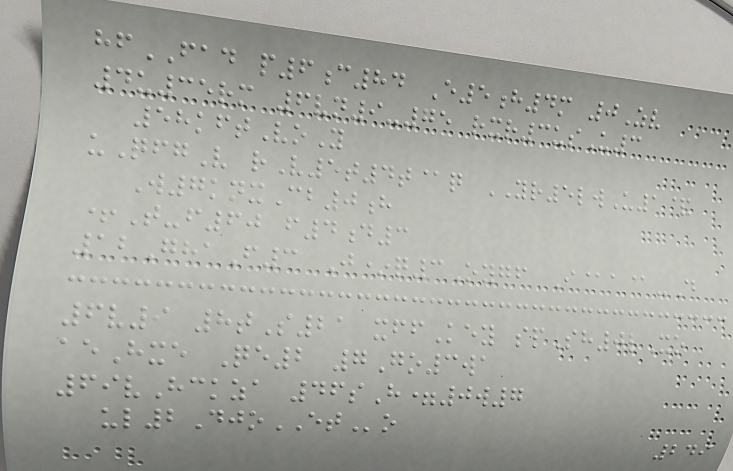hfFAD p6c84 E5h4m 0Zv
4u35rm 6vn9-75 rxr3usU3
58kftVoY
uQfgV rV5t4t@q YR5lwU1&
W7knxCb0h
+T-f60 f4d3
12GhaF3 J*q3Oygf I@a@-D
6v9 8tS21 xffKey spSh0lXo
aeHxe Qe2 7Go3wa
69vHckza 46sH=0w7
ul2DjoETo
249
